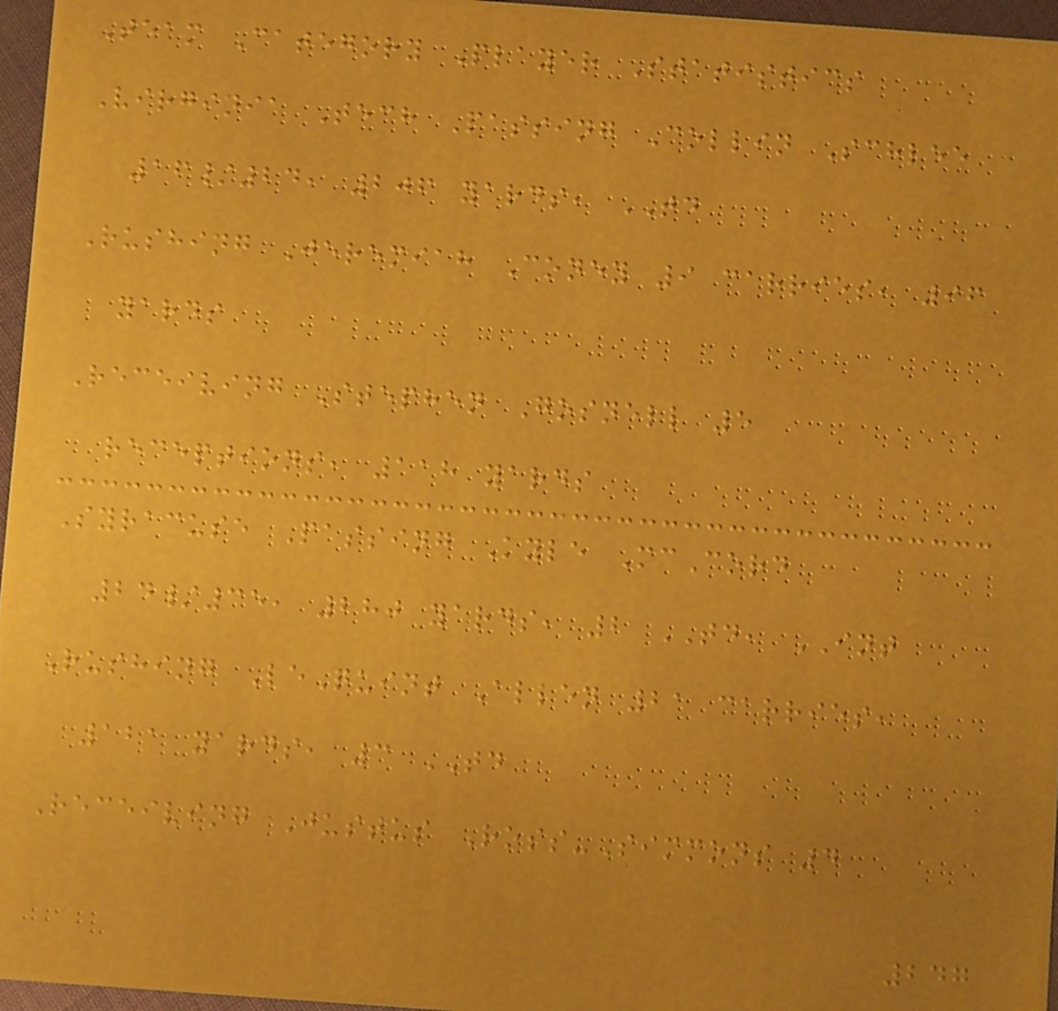Team Category Player Statistics
Virginia Tech Passing Collin Schlee
16/24, 206 yards, TD
Rushing Jeremiah Coney 9 carries, 96
yards
Receiving Stephen Gosnell 5
receptions, 118 yards
Syracuse Passing Kyle McCord
24/35, 280 yards, 2 TD, INT
Rushing LeQuint Allen 21 carries,
121 yards, 3 TD
Receiving Justus Ross-Simmons 4
247
